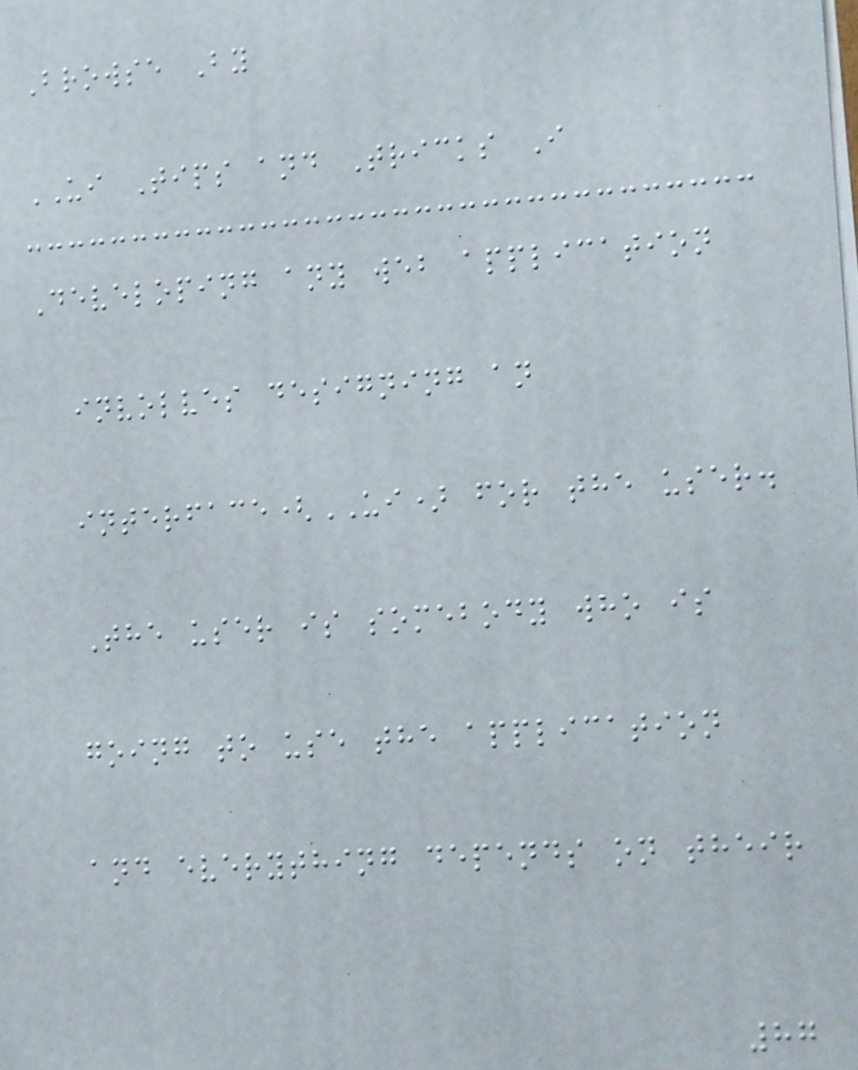Browse By
UI Tips and Tricks I
Developing any web application
involves designing an
interface(UI) for the user.
The user is somebody who is
going to use the application
and everything depends on their
87
